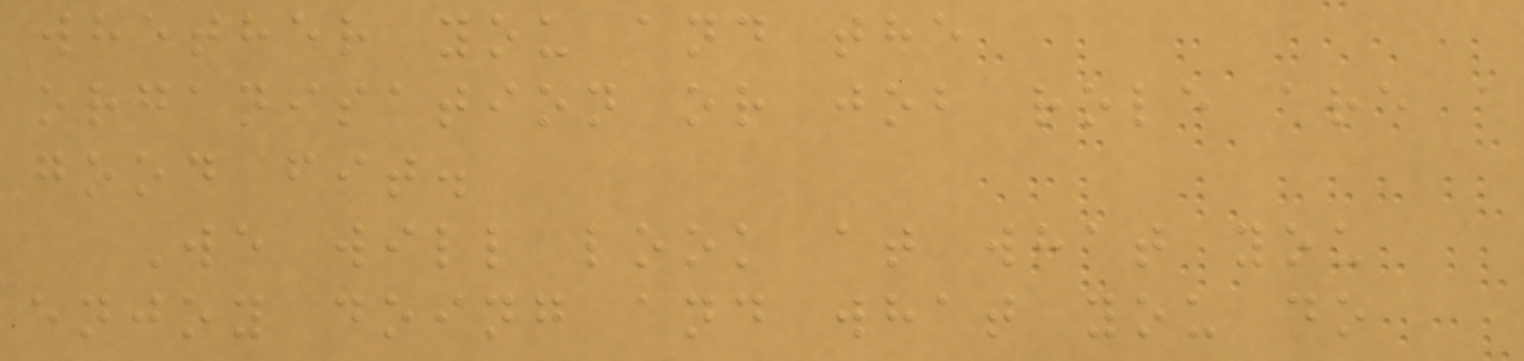whether you and the
organisation or job role are a
good fit.
We will look at what you
enjoy doing and what you do
